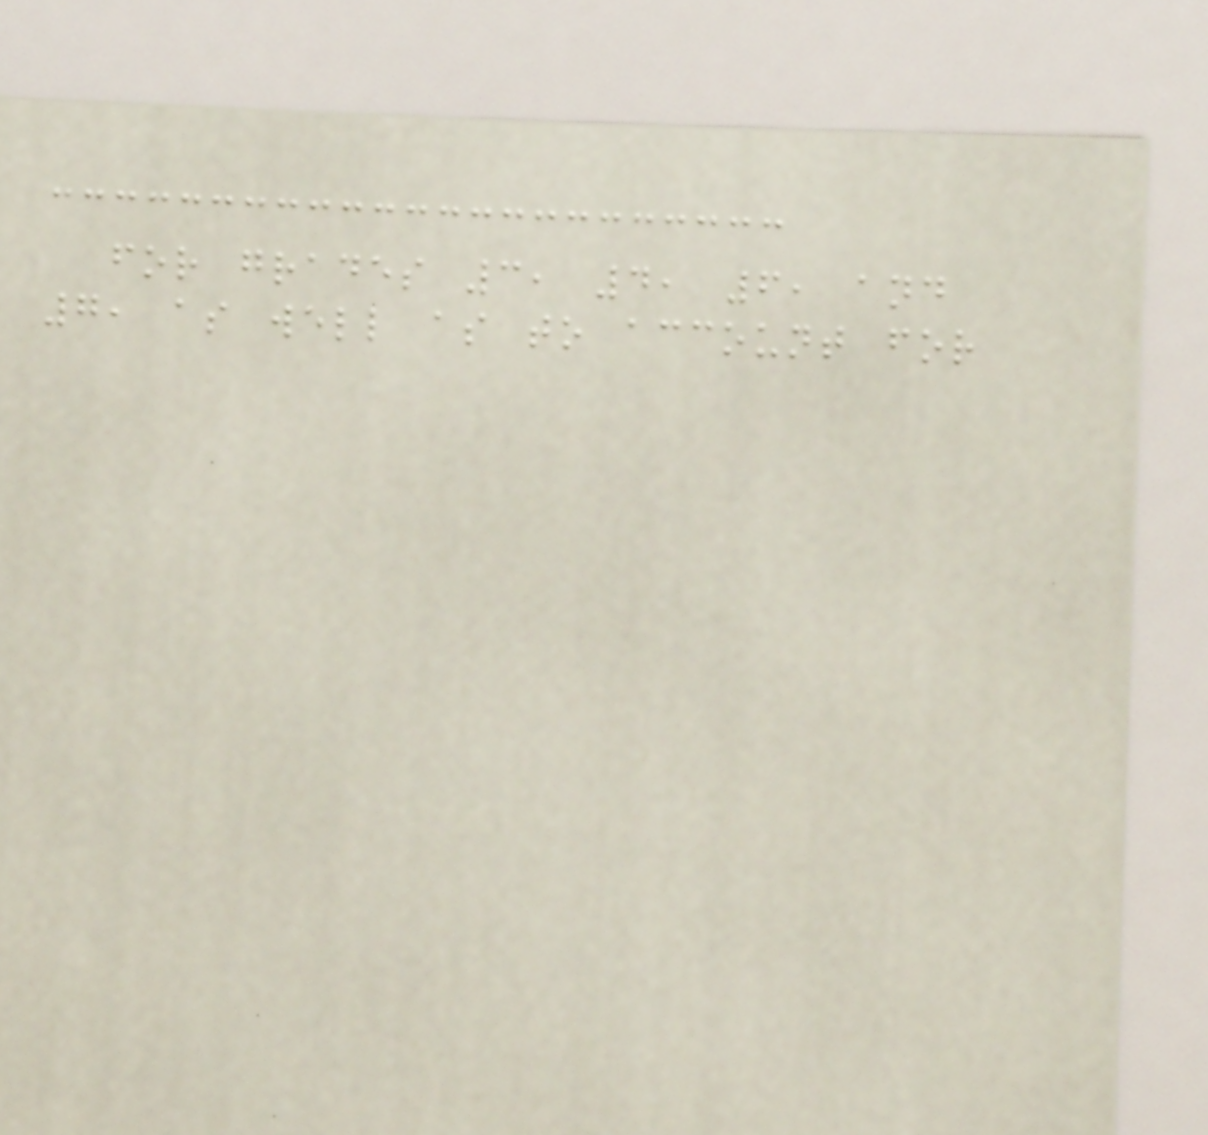for grades 3, 4, 6, and
7, as well as to account for
